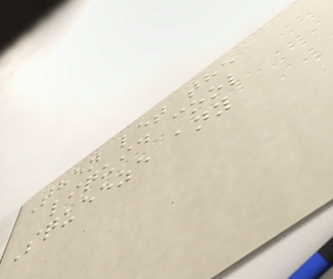Then let the
liquid cool
Squeeze any
